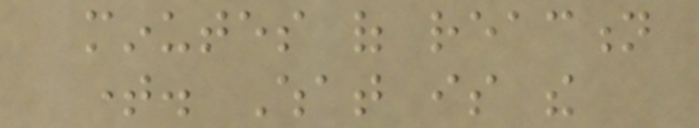minutes of reaction
time. What is the
